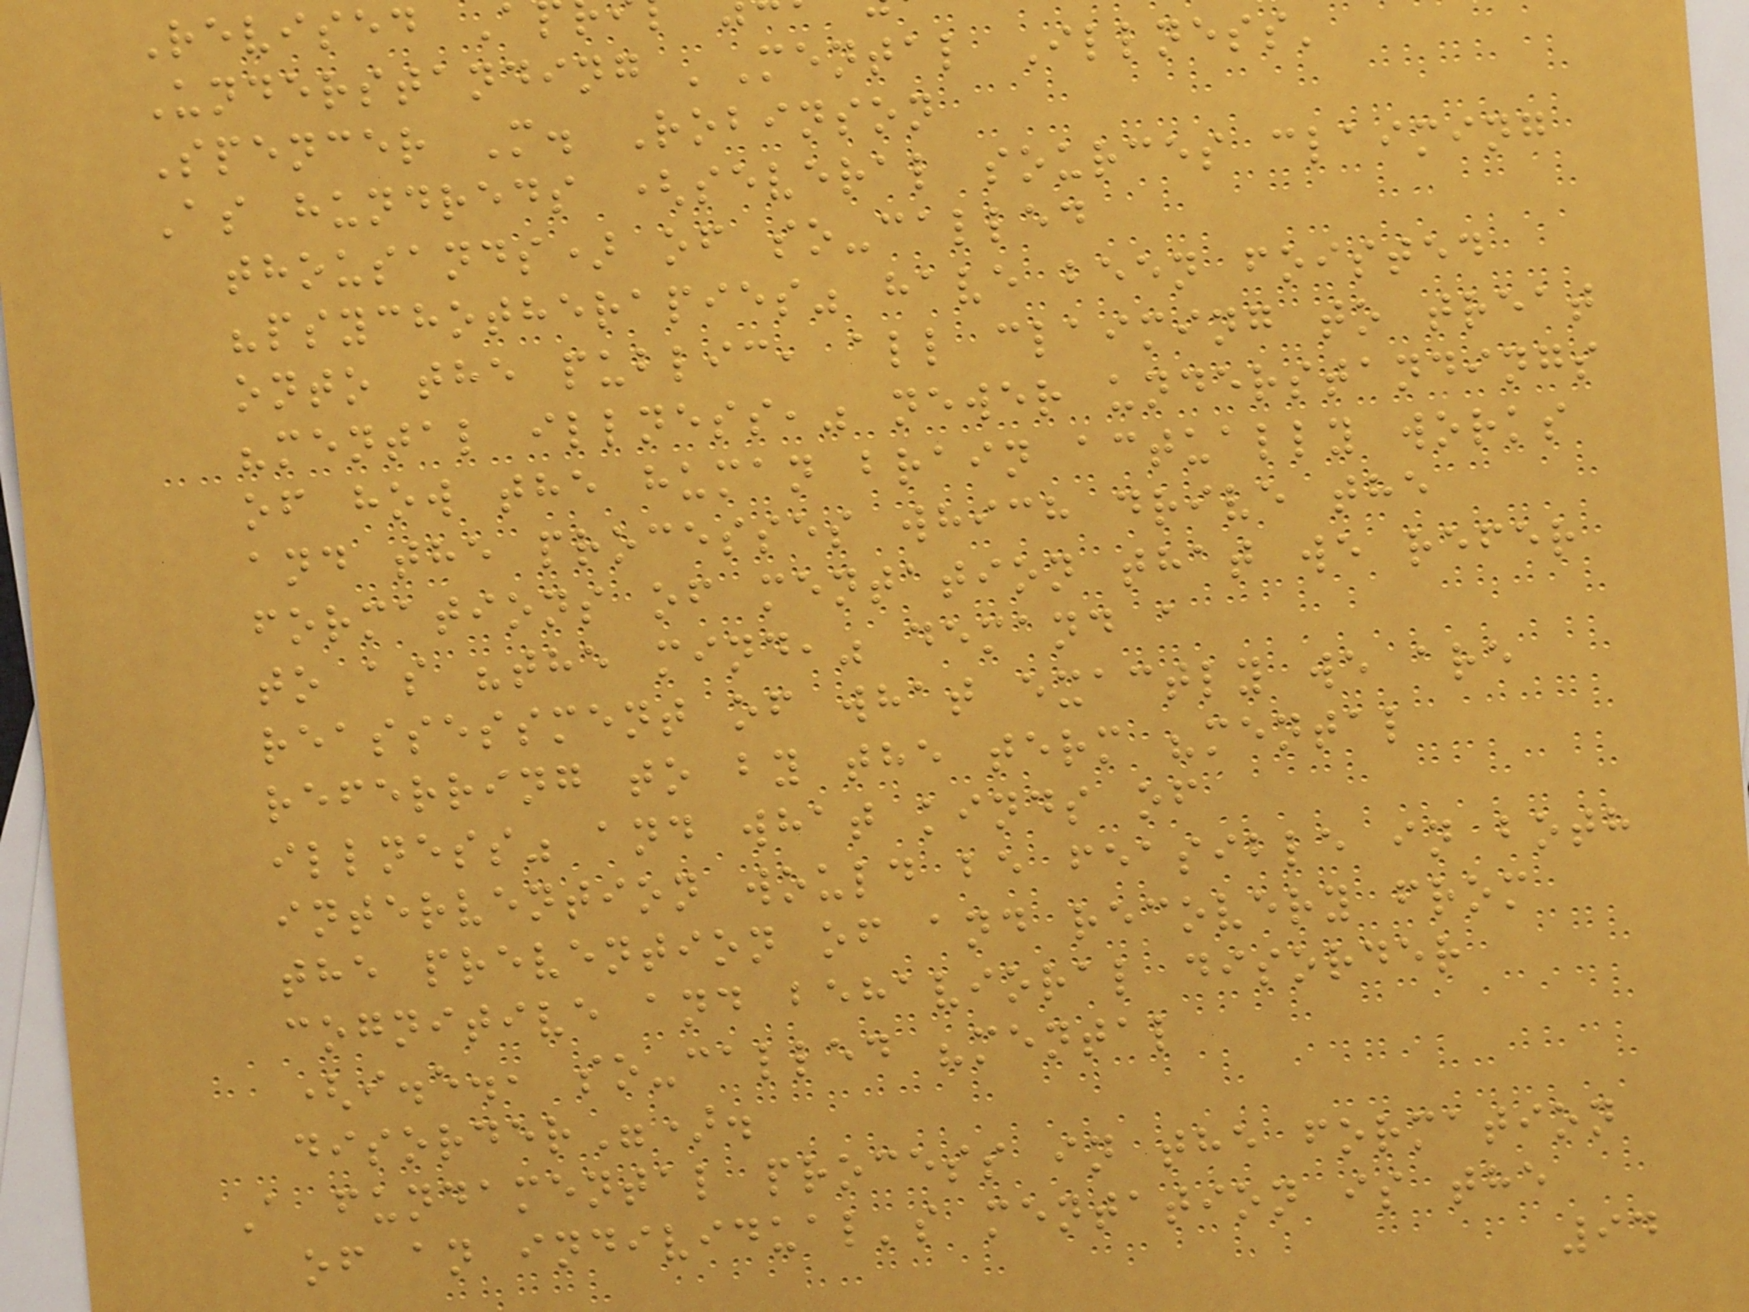Revised A
Understanding 'Mental Illness'
Spencer M. Robinson
As hundreds (several sources claiming
thousands) of so-called
"psychotherapies" have been foisted
onto the public, all claiming to treat
"mental illness," newer understandings
of how the human brain actually works
and the processes which drive the
formations of mentation that we refer
to as "the mind," demand a
reassessment of what exactly we are
referring to by the term "mental
illness" and what kinds of
intervention would be feasible in both
the prevention of and recovery from
cognitive and behavioral disorder
(i.e., so-called "mental
disorder").
A fundamental process in the formation
of an individual's mentation is the
94
